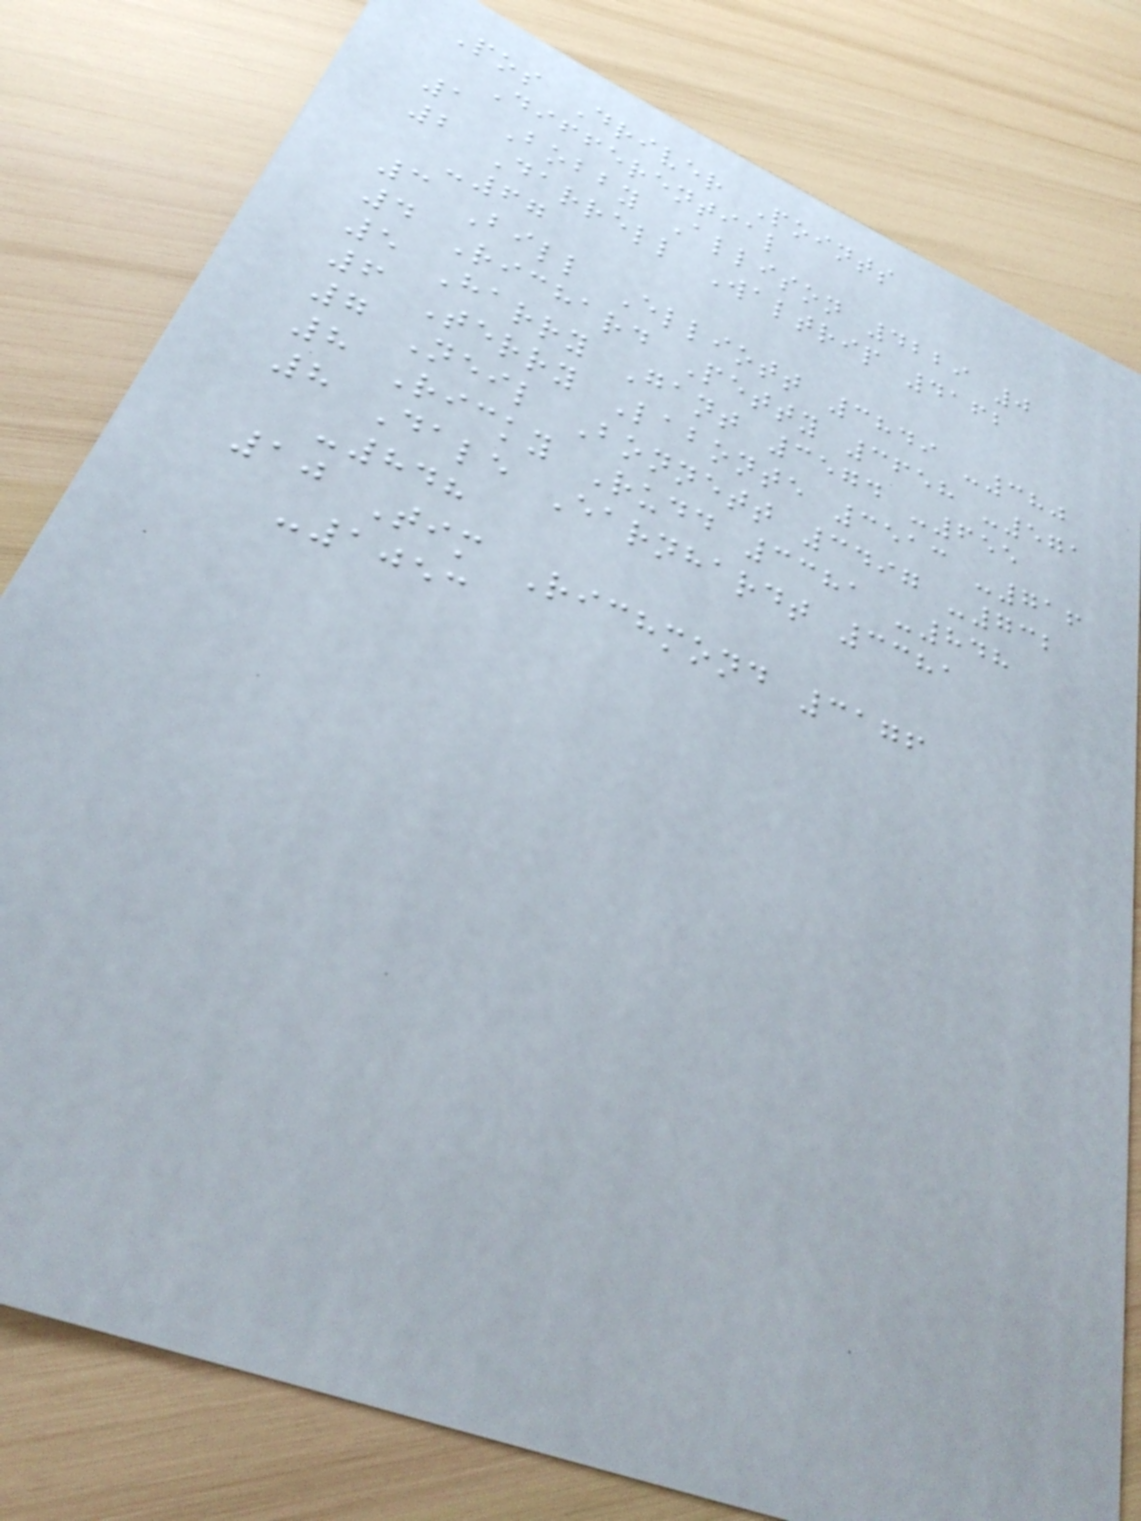Pos Driver Points
Differential
1 Bobby Allison 4229 0
2 Darrell Waltrip 4162
-67
3 Bill Elliott 3849 -380
4 Richard Petty 3658 -571
5 Harry Gant 3574 -655
6 Terry Labonte 3513 -716
7 Neil Bonnett 3497 -732
8 Ricky Rudd 3381 -848
8 Dale Earnhardt 3381
-848
10 Tim Richmond 3176
-1053
